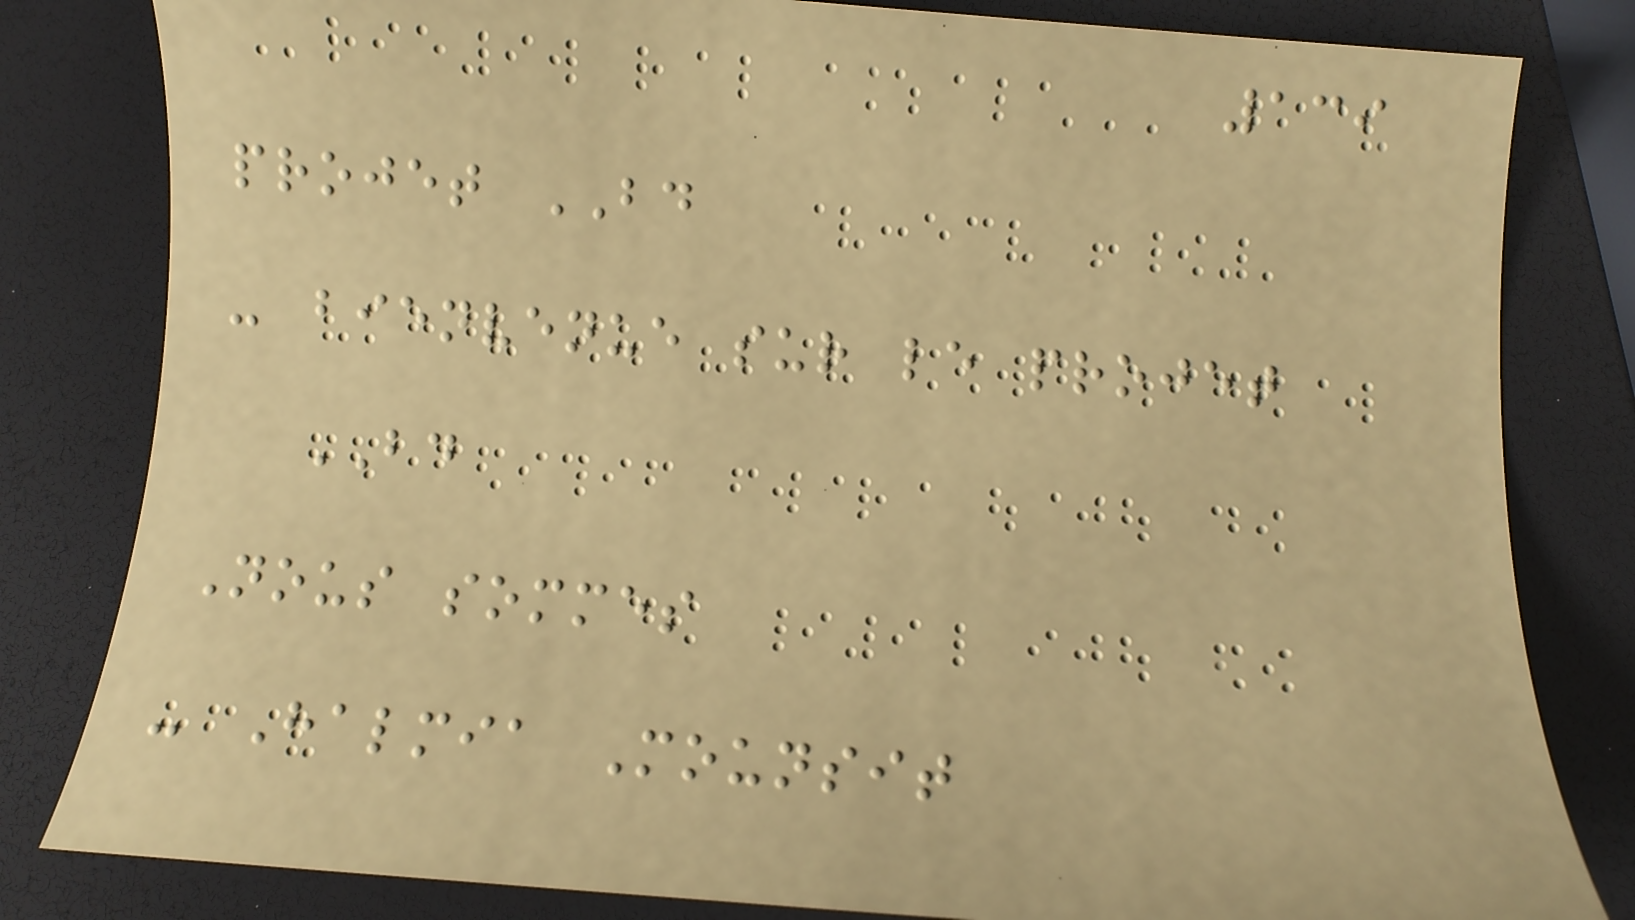139
projet BD
- bienvenue sur le projet
BD
Nous sommes
- Halmia Mounsit
